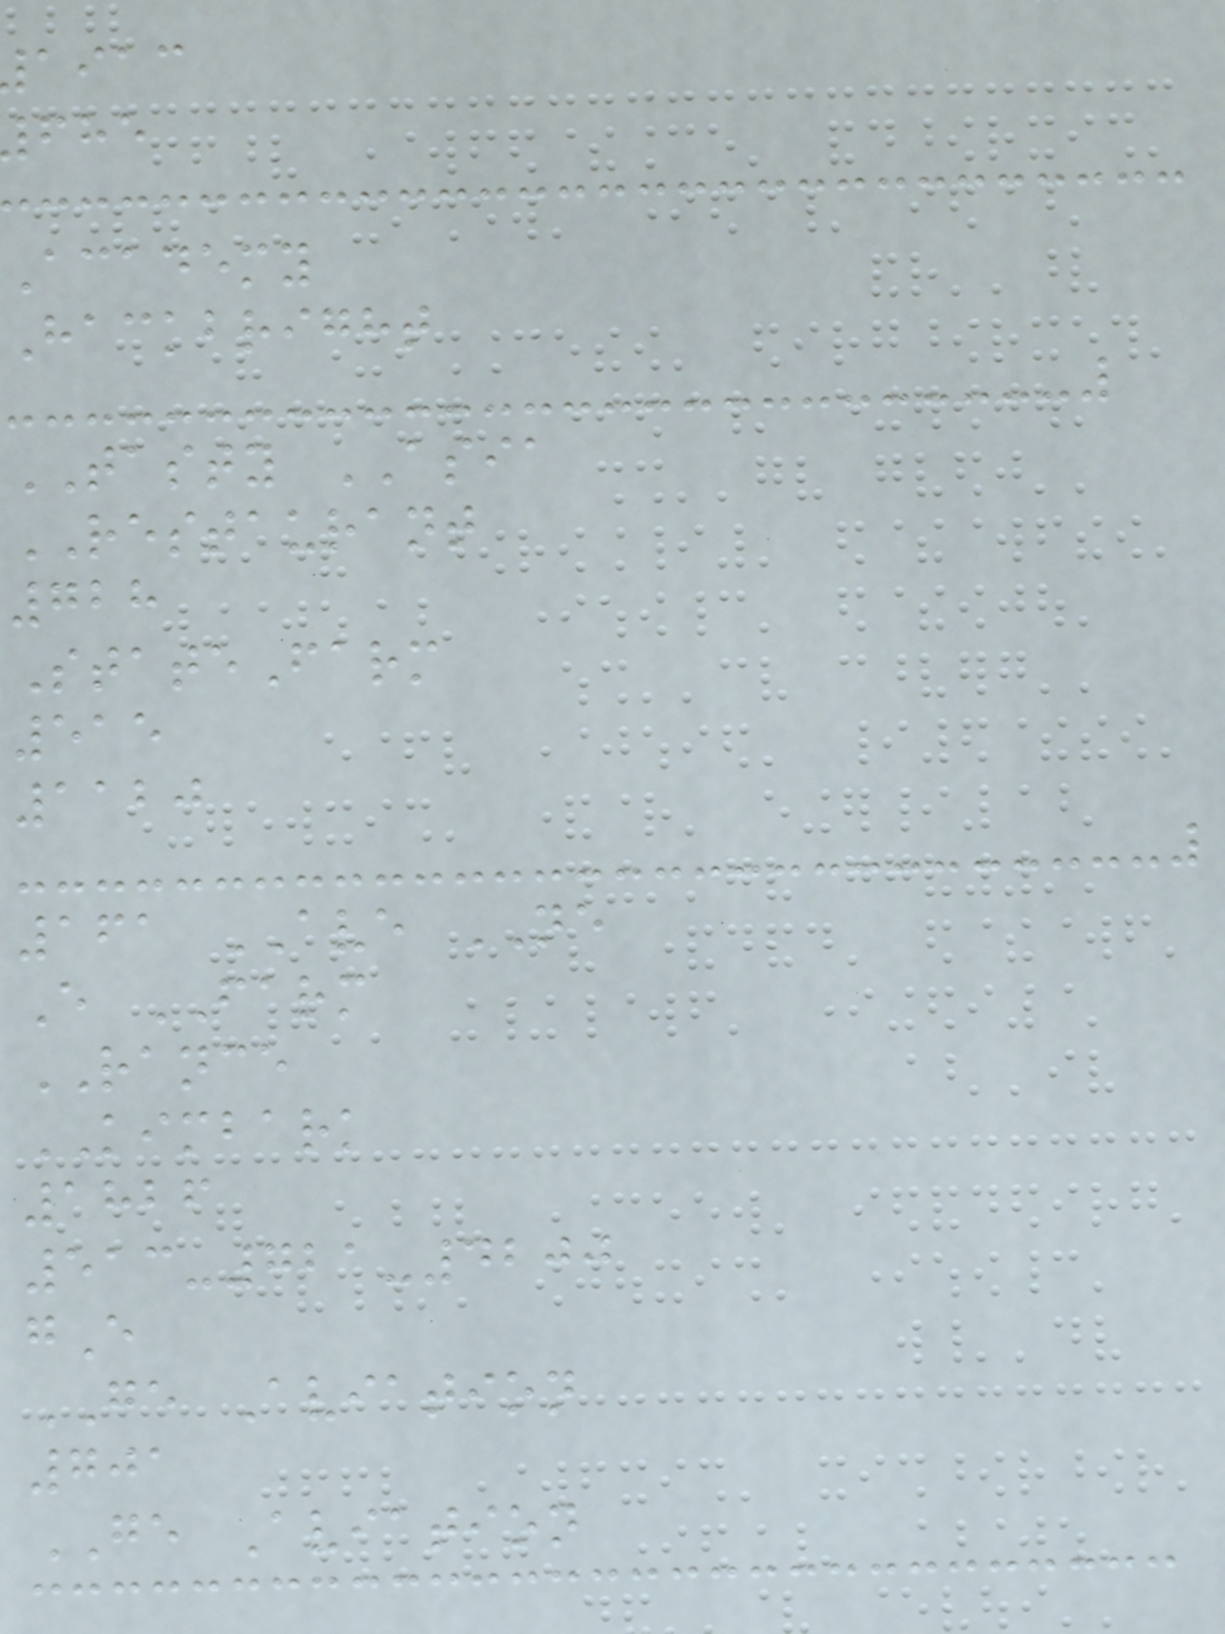aiac
Academy
Hackbright
TASTY ASIA
RESTAURANT
728
StateFarm
515
1120
161 AVE NE
E FARM
RANCE
KIMBARK
1826
513-721-4200
gE
GE Aviation
701
GE Aviation
